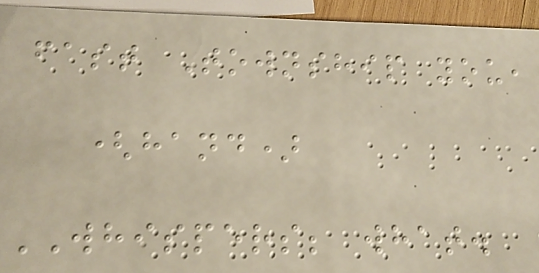fast Township you,
(hand)
WHISPERS; what.
